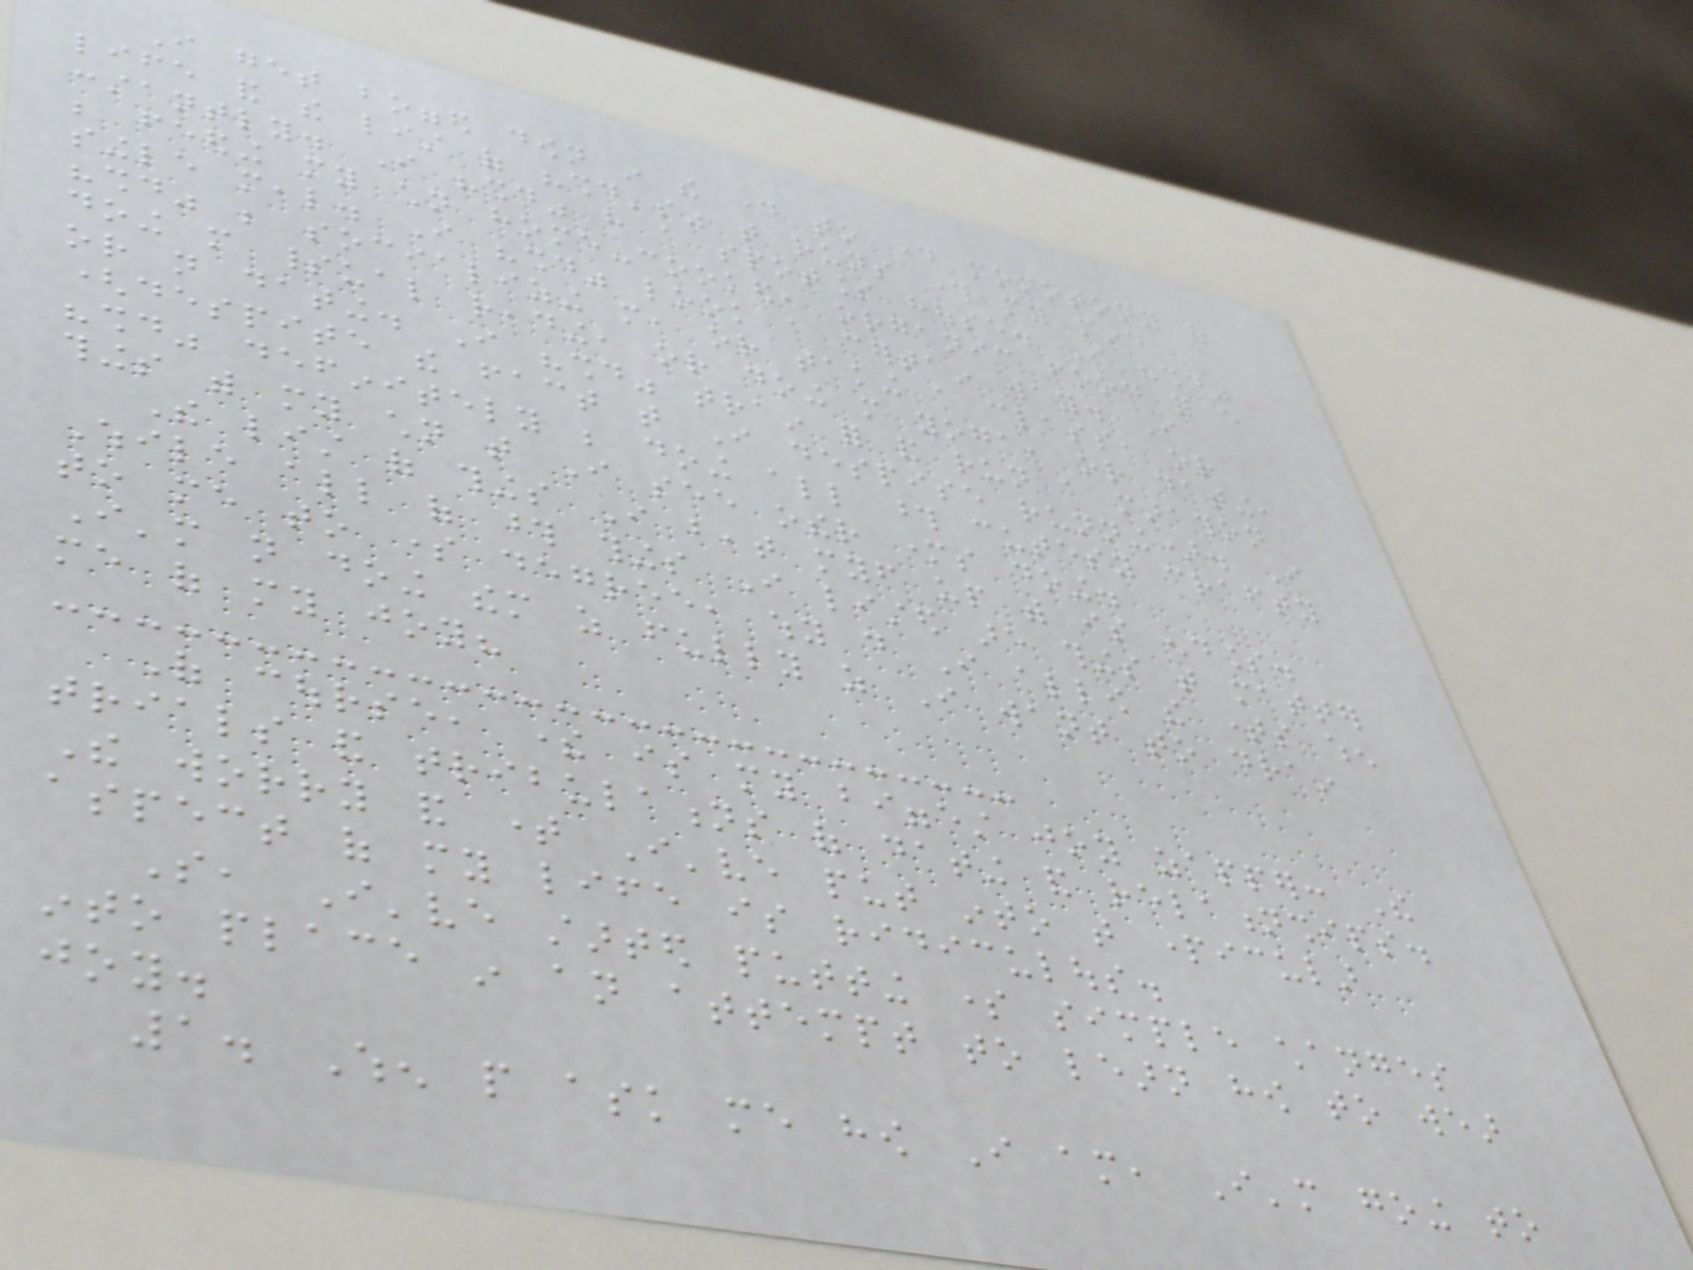I get bogged down in the day to day monotony of
life and the list of "should's" that runs through my mind
constantly. I "should" have a spotless house. I "should"
be feeding my children home-cooked, organic food for every
single meal. I "should" look a certain way. I
"should" be socializing more, or taking a class, or
doing more spiritual reading, or doing more yoga, or dating,
or not dating. I "should" train for and run a marathon
(despite the fact that I despise running). I
"should" definitely be doing all those cutesy crafty
things with my children that I see other mothers doing.
The list of things I beat myself up with is endless.
While all of those things I listed are things that matter
to me to some degree, why do I allow the times when
I'm not doing them as fully as I want to drain
me of my joy?
Of course, there is my biggest joy zapper: The
trials and tribulations of dating and relationships.
The worry and time I've put into that particular
aspect of my life is ridiculous.
So, I've started putting some simple changes
into place in an attempt to learn how to wear
joy.
1. When people ask me how I am, I'm going to
